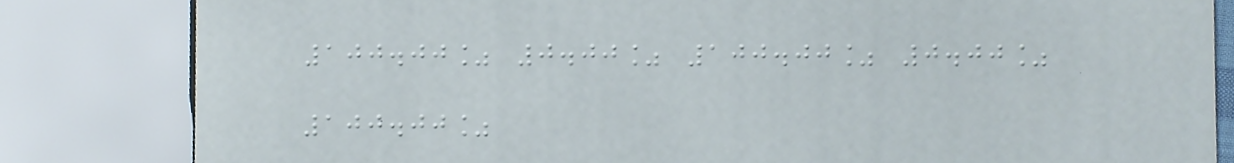100.00% 0.00% 100.00% 0.00%
100.00%
